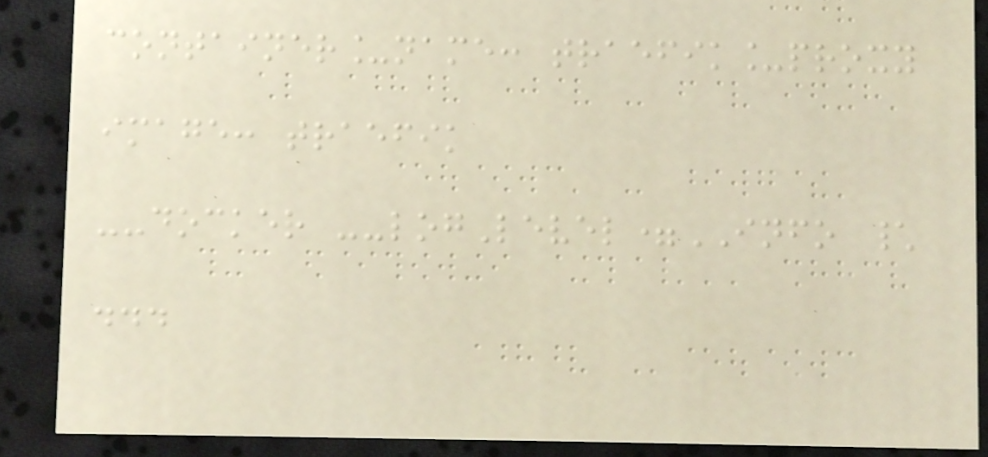container_name: traefik_proxy
image: traefik
--docker --logLevel=INFO \
...
